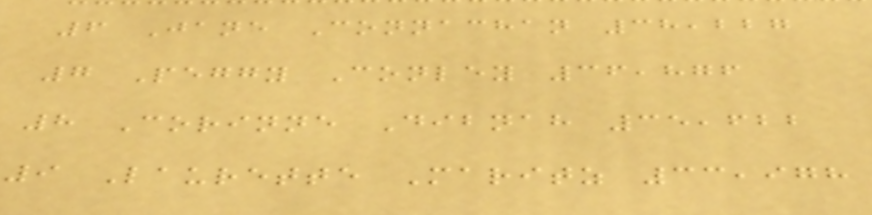6 Jane Connachan 38,227
7 Peggy Conley 36,876
8 Corinne Dibnah 35,622
9 Laurette Maritz 33,978
